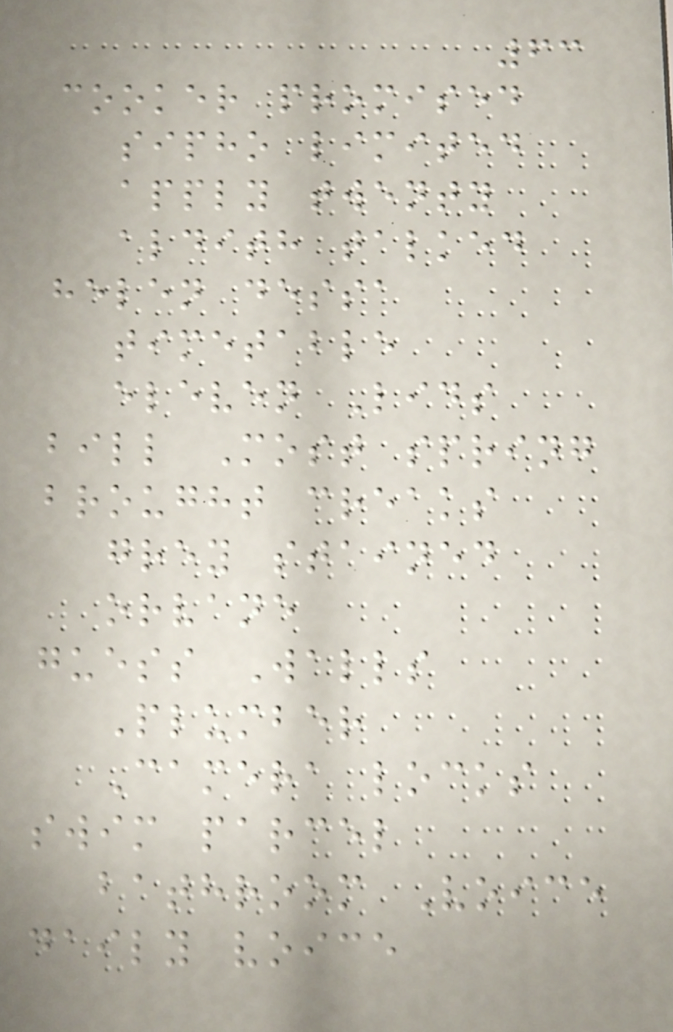63
cooker promised
sipho limited
apply twenty
aldith talked
helen dessa
timetable
eleven Lids
bill Most spring
brought creaks
grey stained
orvane
guess Walls
Plumber
Camera locks
swim parcel
bathroom Voice
daily voice
